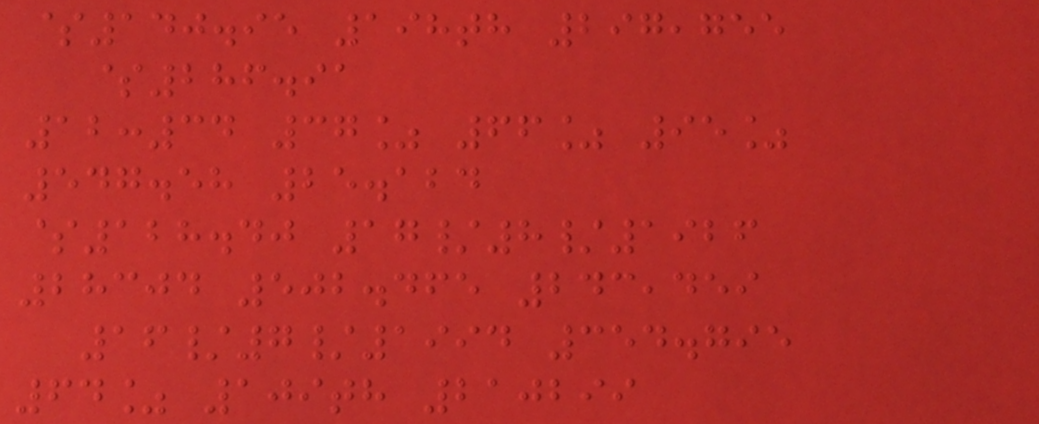$140.95 198th 297,755
$286.91
12:34 37% 66% 95%
547.58 25.124
$128.40 17/8/1926
28304 502.465 243,459
16/7/1994 354.795
64% 109th 210299
